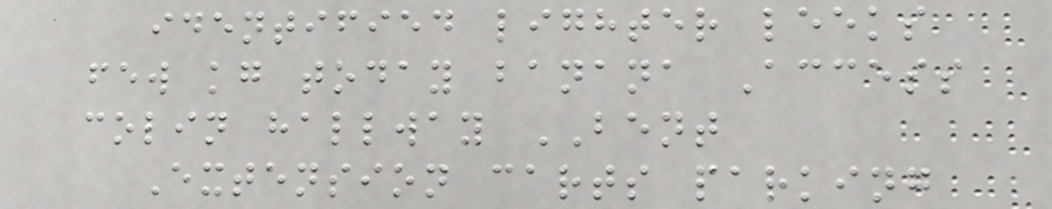identified lighter leeks
few kg today banana Access
colin hallway BENT
Extension carts parking
